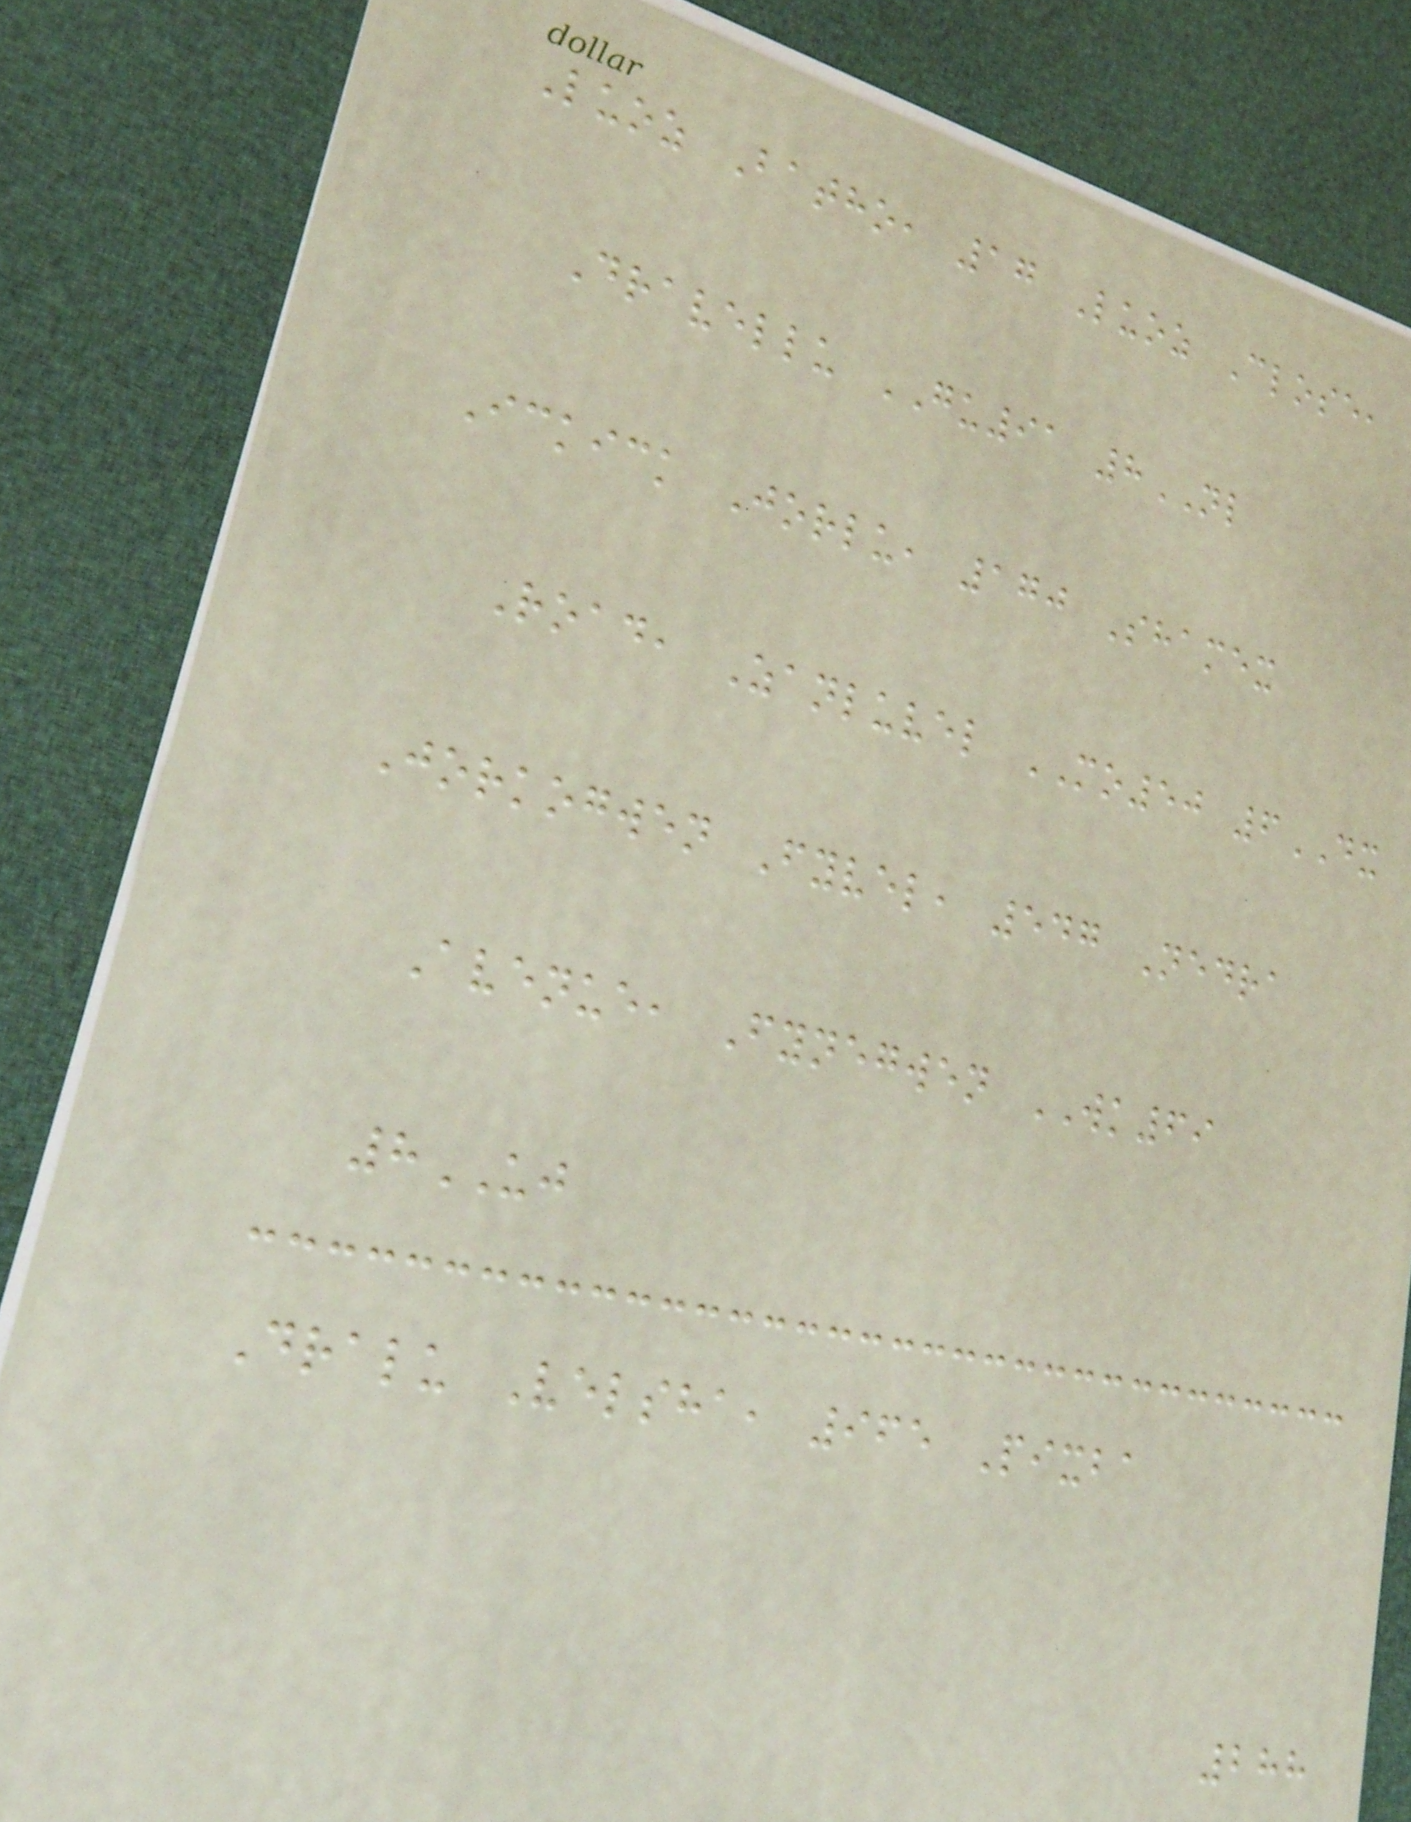Luoz Batho, 17 Luoz Close,
Dravellu GU91 8NL
Ickick Jorlu, 170 Shamex
Road, Zanluvel MO50 6DX
Jorkogwen Fyvel, 547 Nedra
Avenue, Fynegwen WK69
8UJ
Dralu Velsha, 965 Pixba
288
